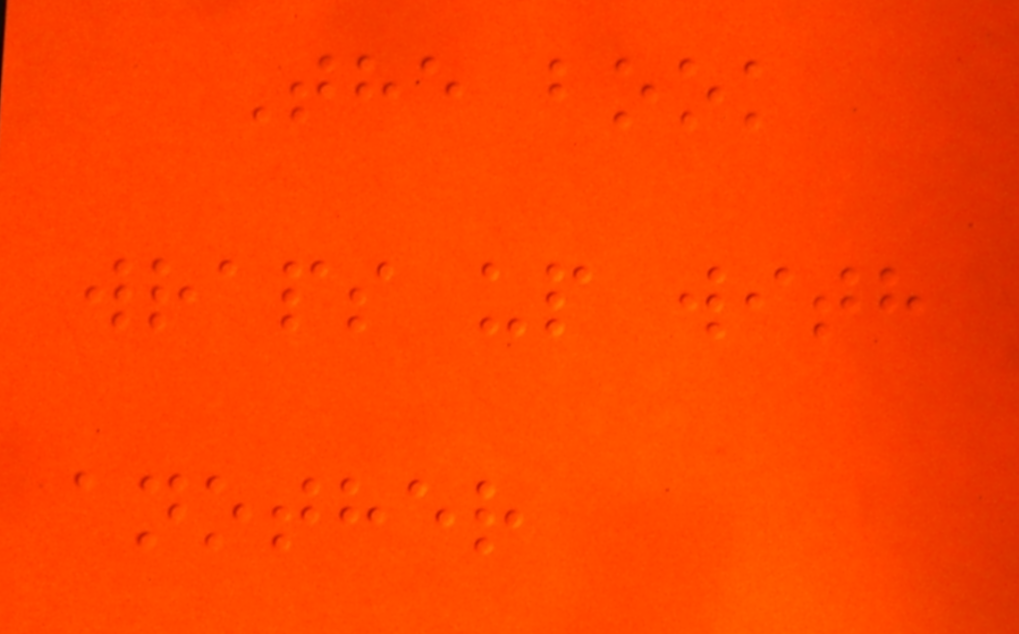The book
wraps up with
another
